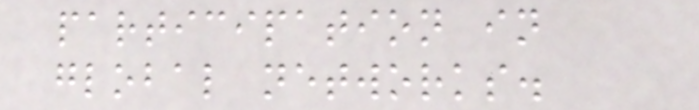participation in
global networks.
